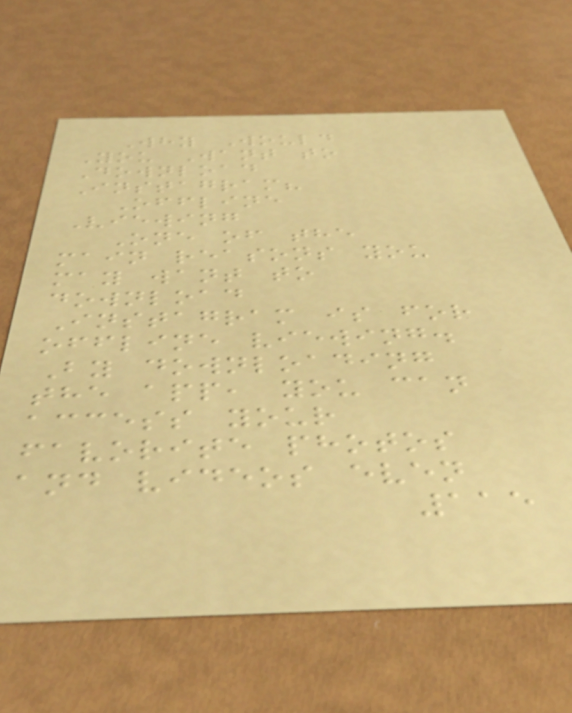Why Would
You Want to
Download
Instagram?
Offline
Viewing
One of the
main reasons you
may want to
download
Instagram is for
offline viewing.
By downloading
the app, you can
access your
favorite photos
and videos even
115
